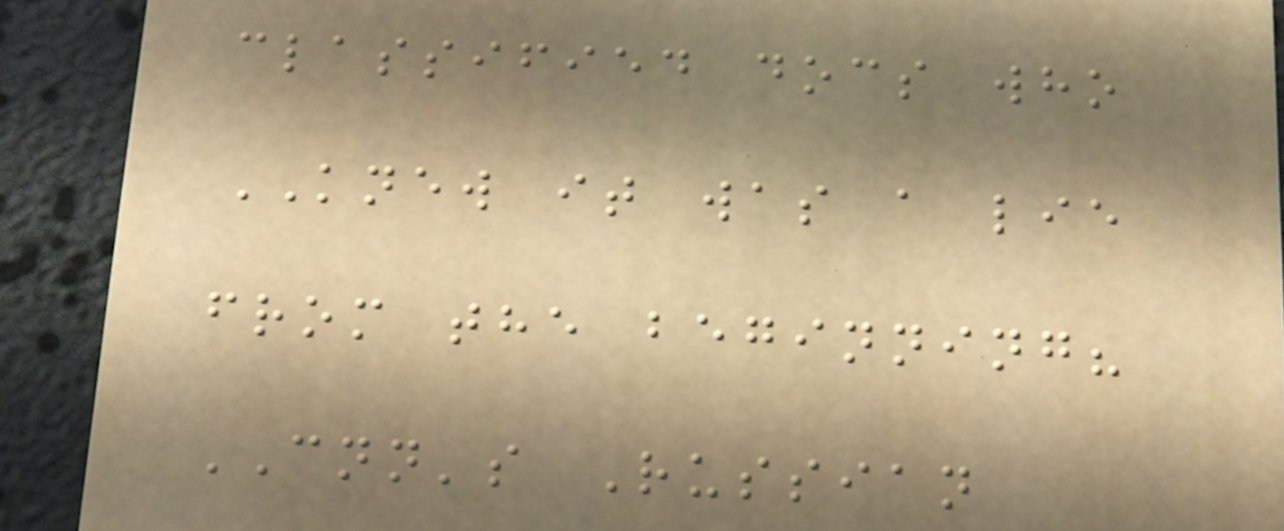classified docs who
KNEW it was a lie
from the beginning?
CNN's Russian
